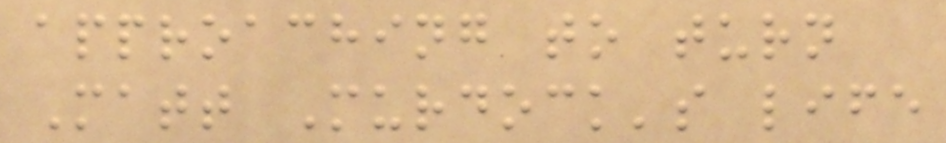approaching to turn
Matt Murdock's life
